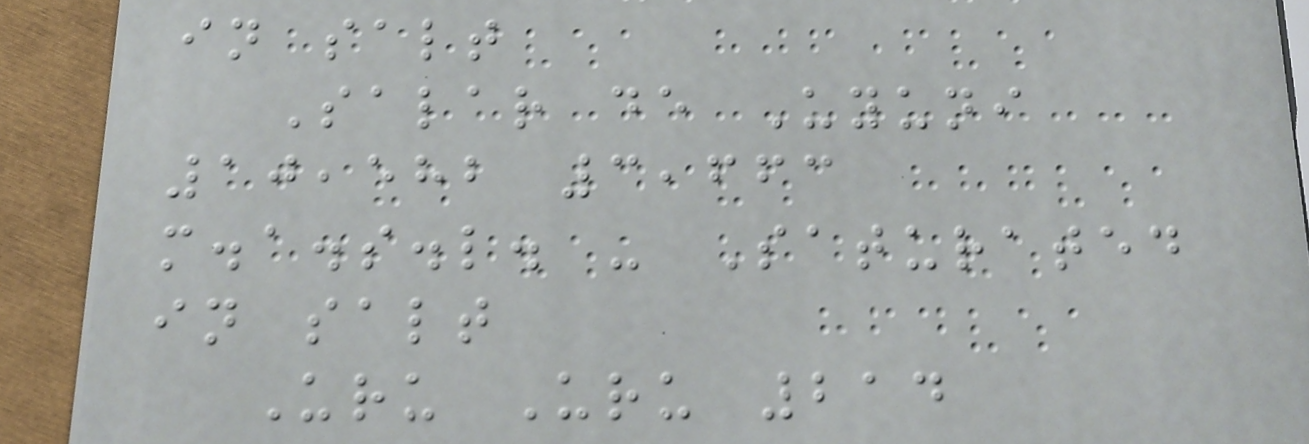in salt
Salar de Uyuni
10,582 3,663
m.a.s.l. - Saturated
in salt
Uru Uru 214
